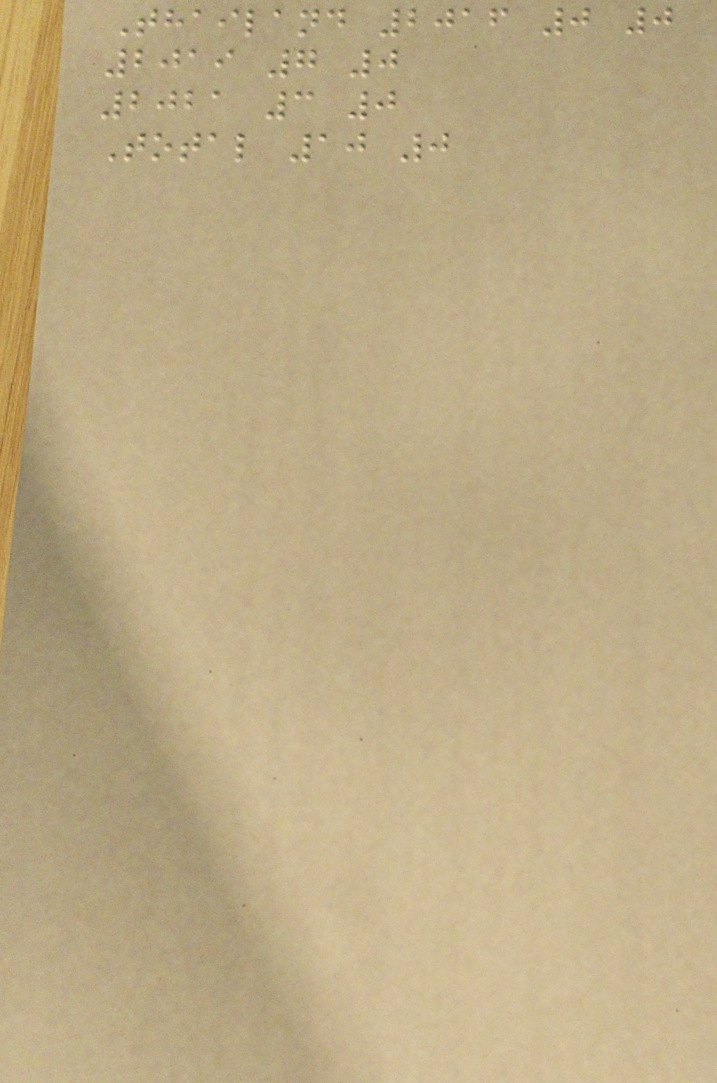Thailand 2016 0 0
2019 7 0
2021 3 0
Total 10 0
